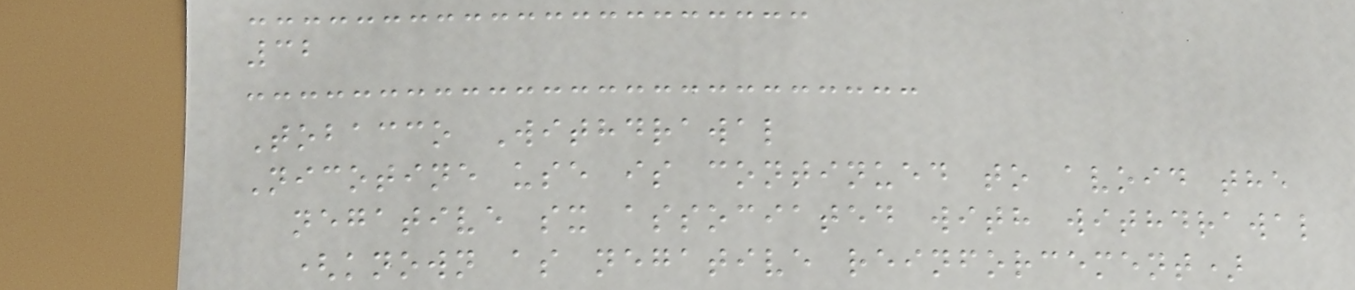32
Tobacco Withdrawal
Nicotine use is continued to avoid the
negative sx associated with withdrawal
(known as negative reinforcement)
